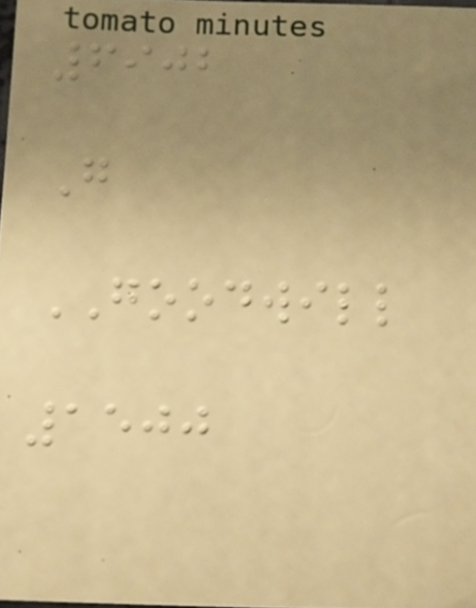6902
G
GOODWILL
1500
